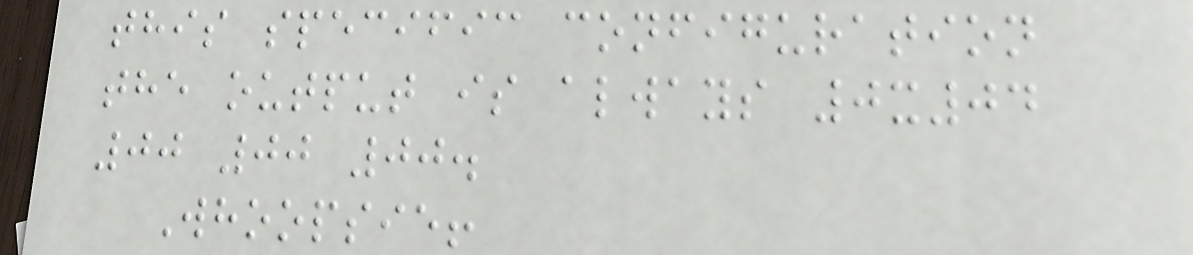this specific configuration
the output is always 0x04
00 00 00.
Whoopsie!
